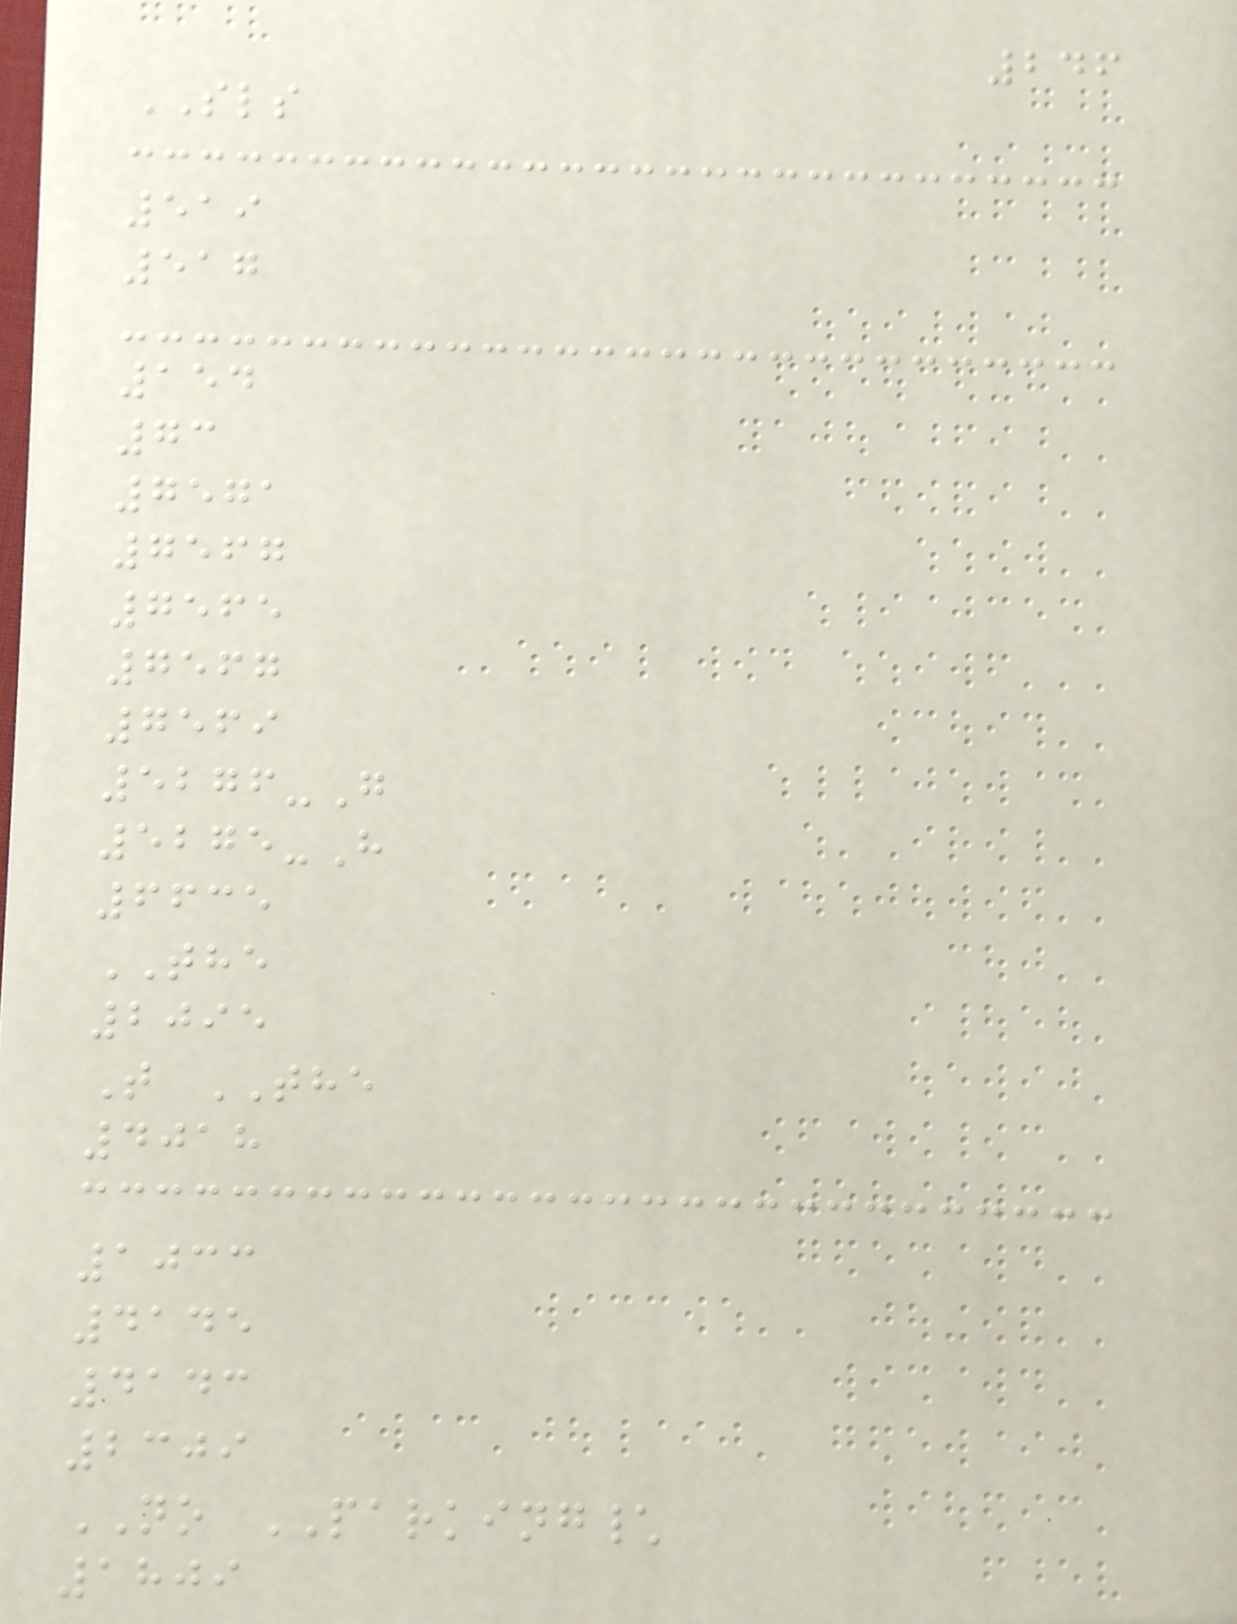246
SLS
519
517
154
73
7571
7567
7565
7567
7569
5276-G
5275-H
6635
THE
2095
T THE
4018
1033
4145
4143
2309
NO PARKING\
1809
